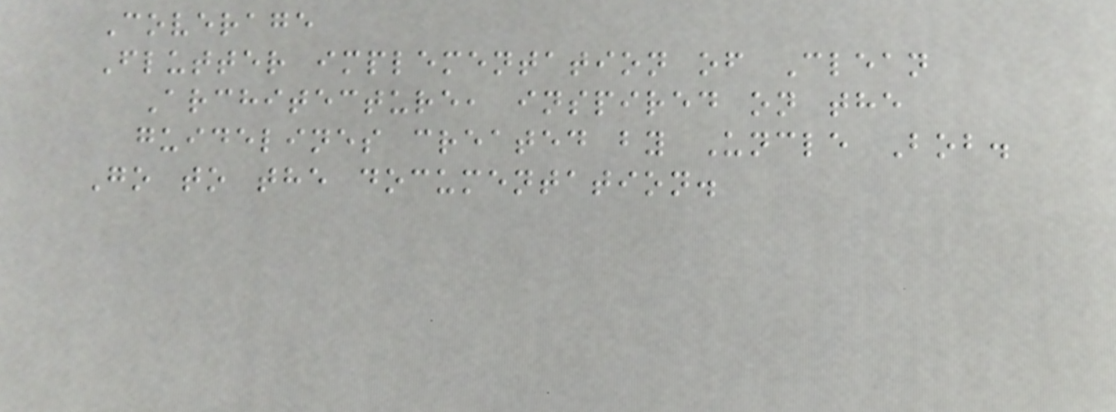Coverage
Flutter implementation of Clean
Architecture, inspired on the
guidelines created by Uncle Bob.
Go to the documentation.
